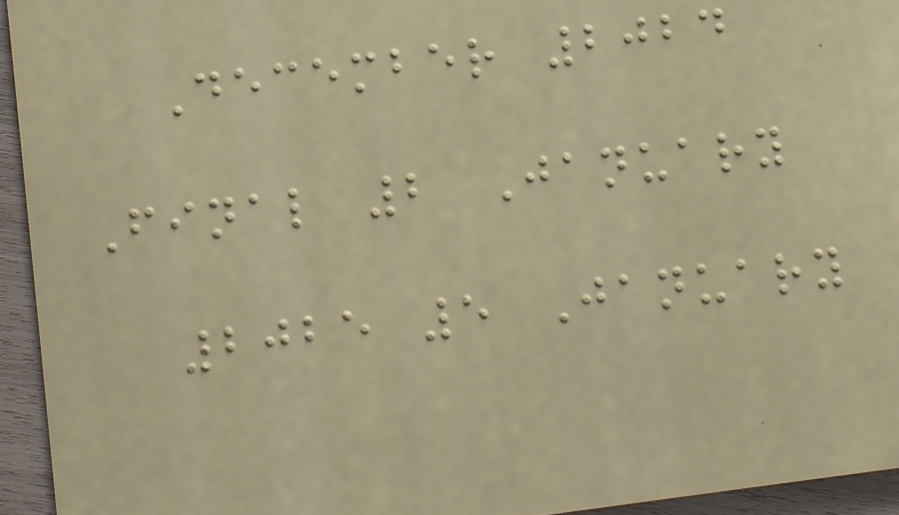December 2024
Final 2 January
2025 5 January
